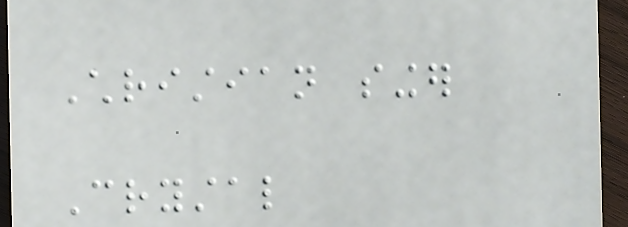Christian singer
Crystal
